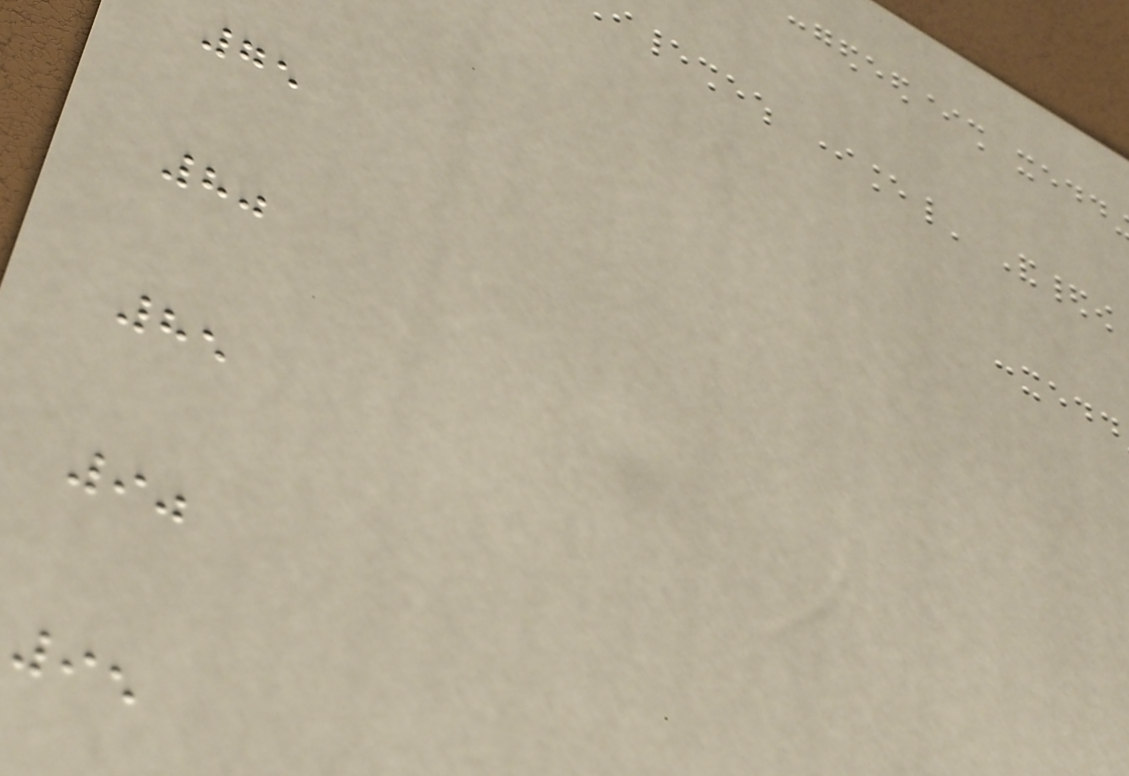75
80
85
90
95
